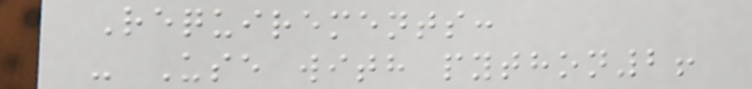Requirements:
- Use with python2!
